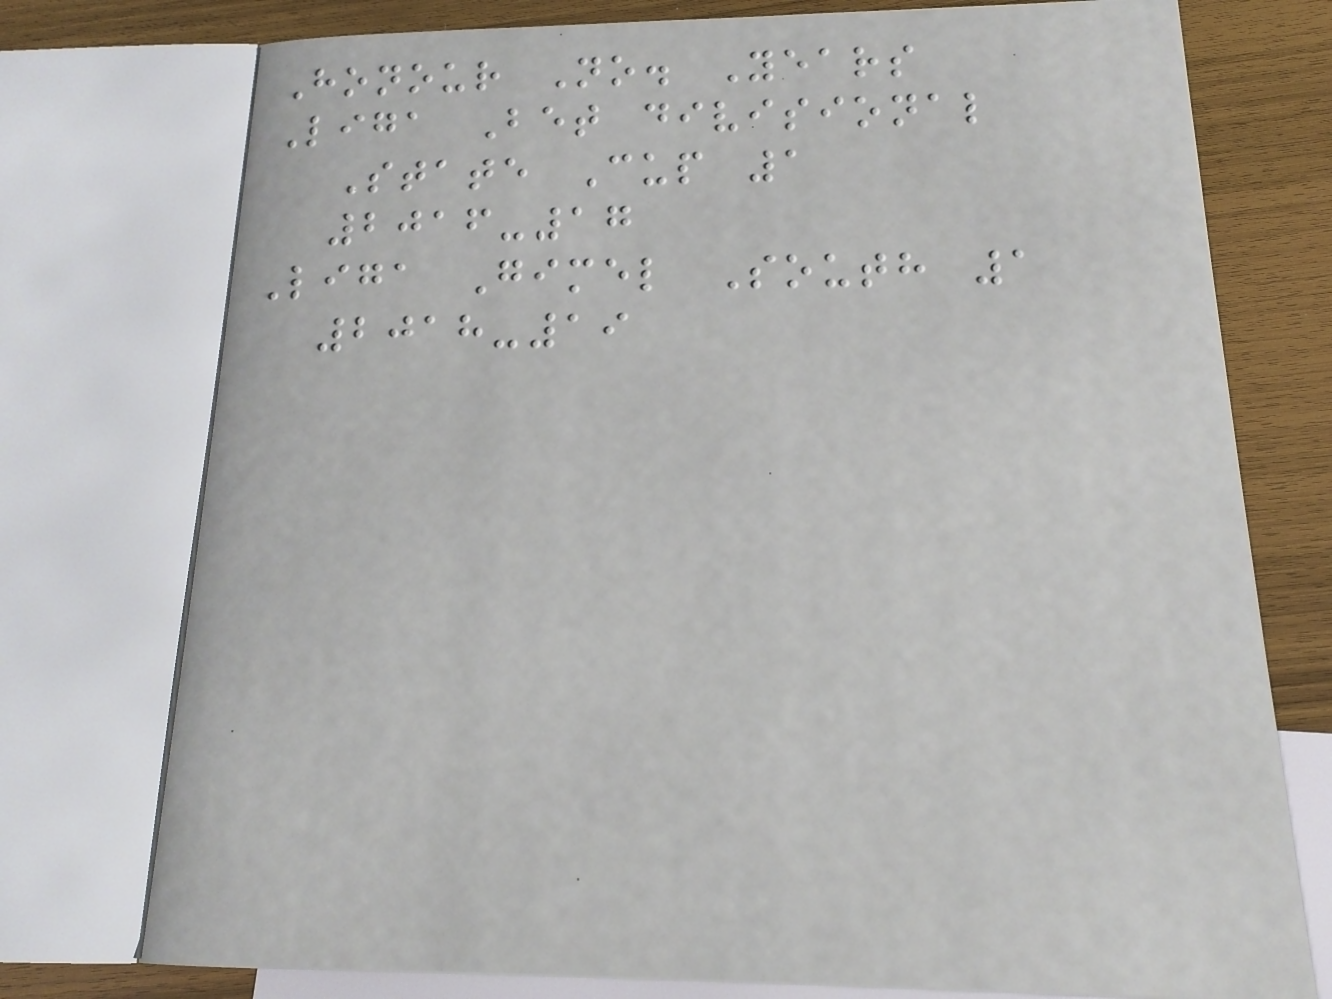Honour No. Years
Liga Bet divisional
State Cup 1
2016-17
Liga Gimel South 1
2018-19
